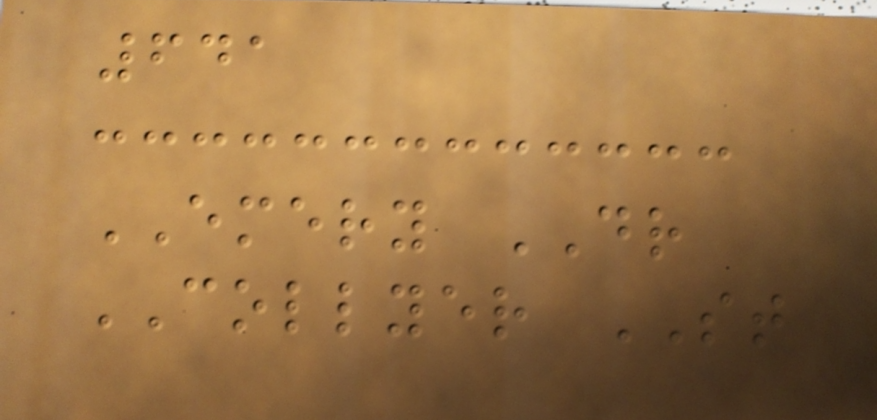641
EMERY DR
COLLYER ST
